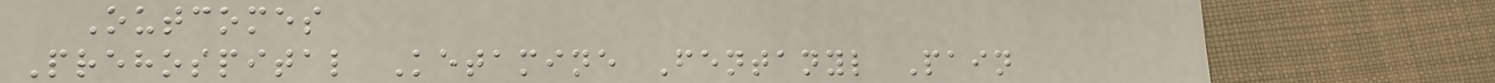Outcomes
Prehospital Ketamine Fentanyl Pain
